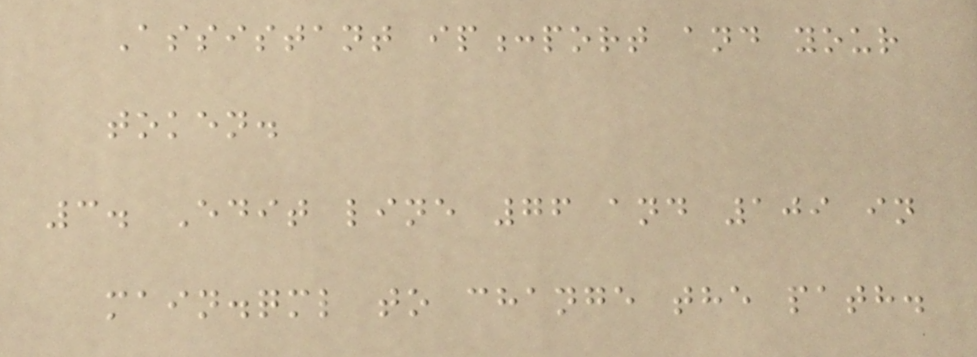Assistant ip:port and your
token.
3. Edit line 76 and 109 in
main.qml to change the path.
